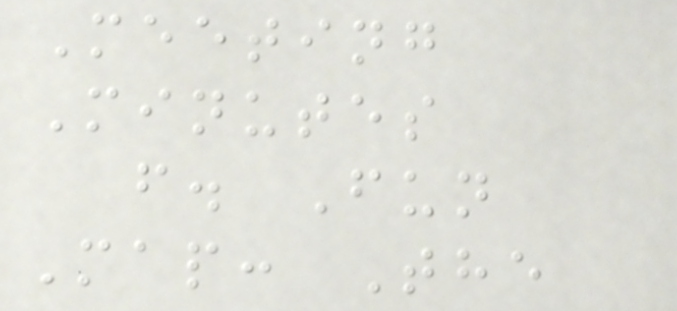Meeting
Minutes
f. Fun
Map: The
